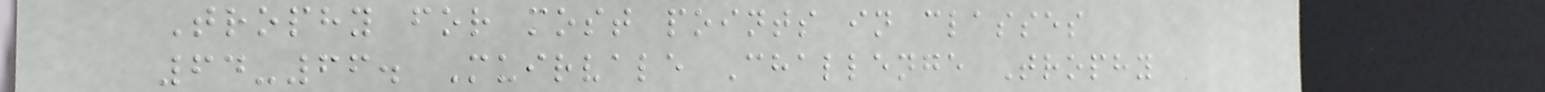Trophy for most points in classes
64-66. Muirvale Challenge Trophy
